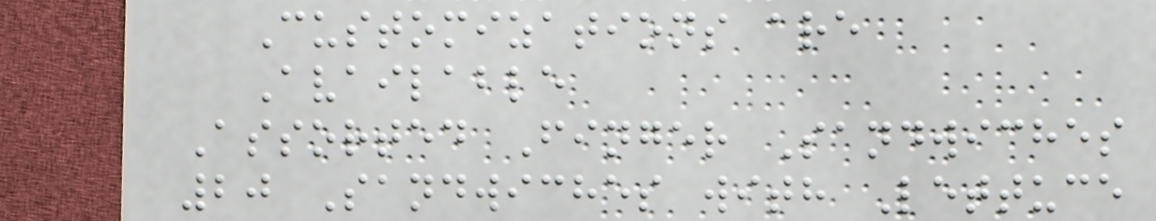Customizations are
Available
Assorted Finger Sandwiches
20 Sandwiches with Lettuce
